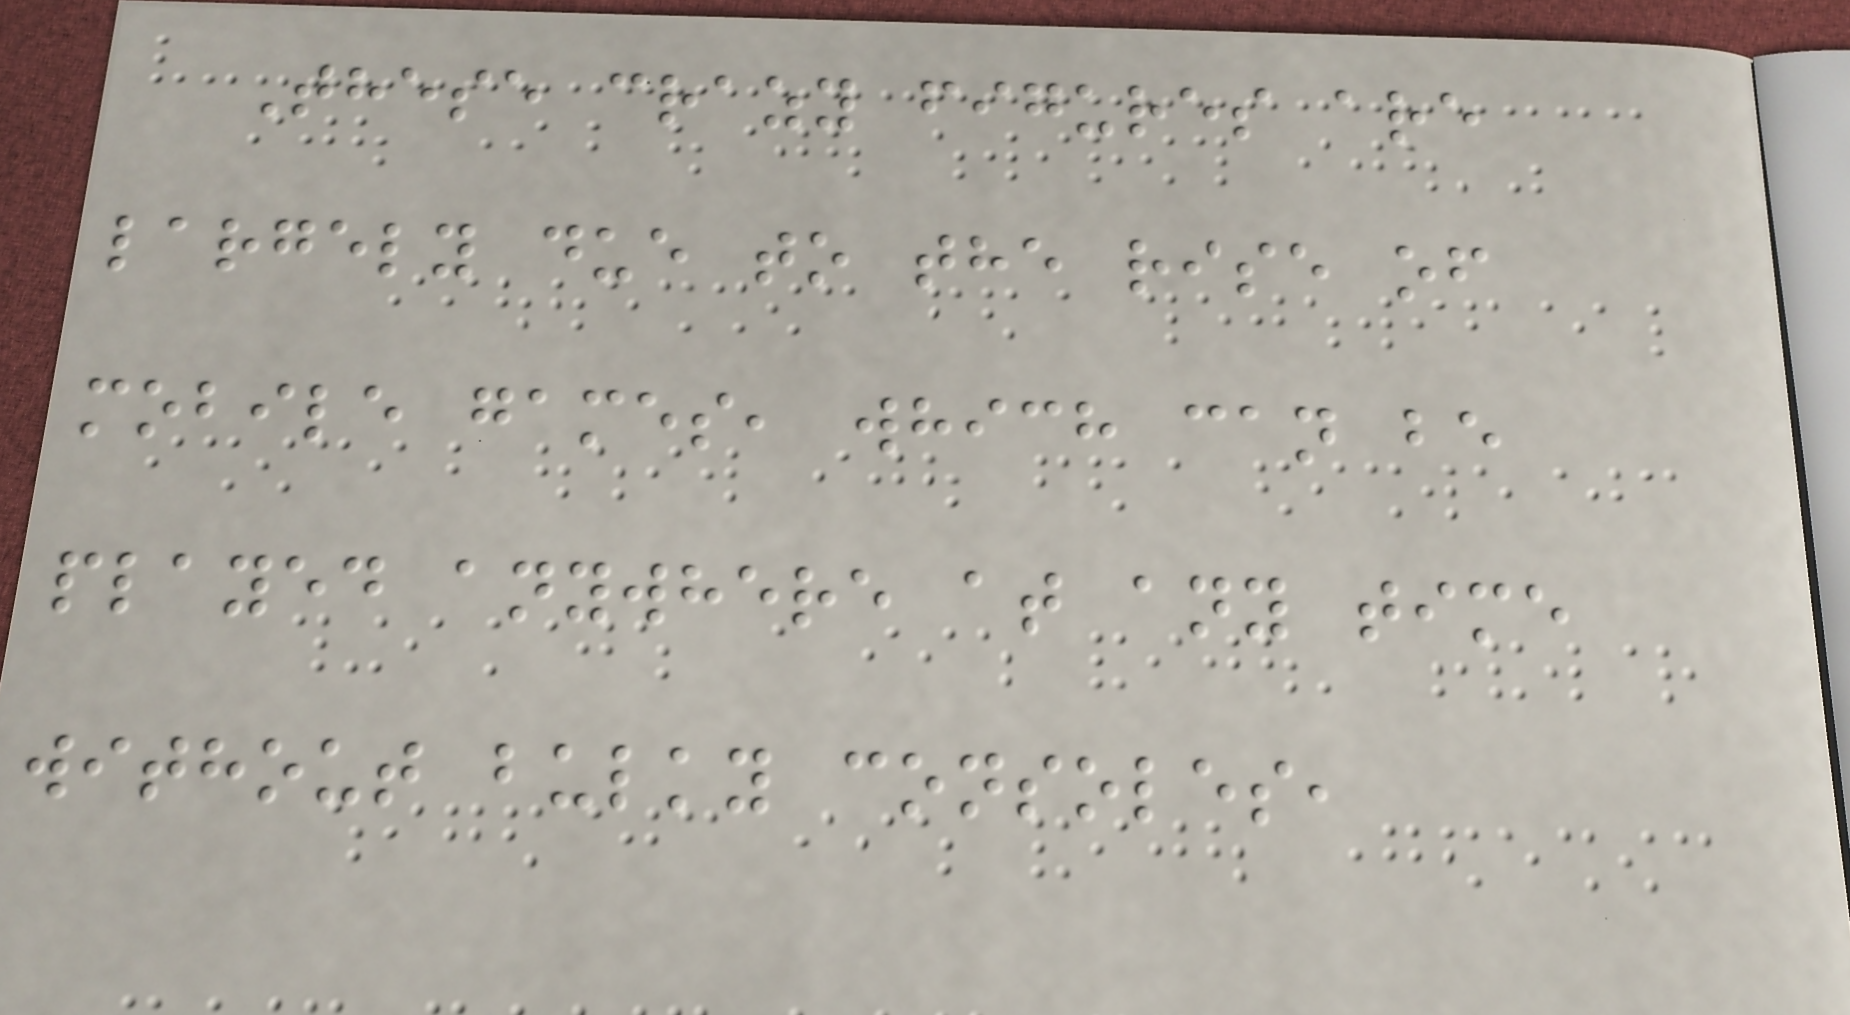These crazy figures are
largely due to the rise of
mobile games, which can be
played anywhere at any time
without bulky consoles,
